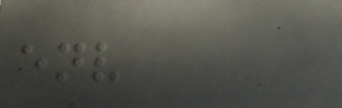env
